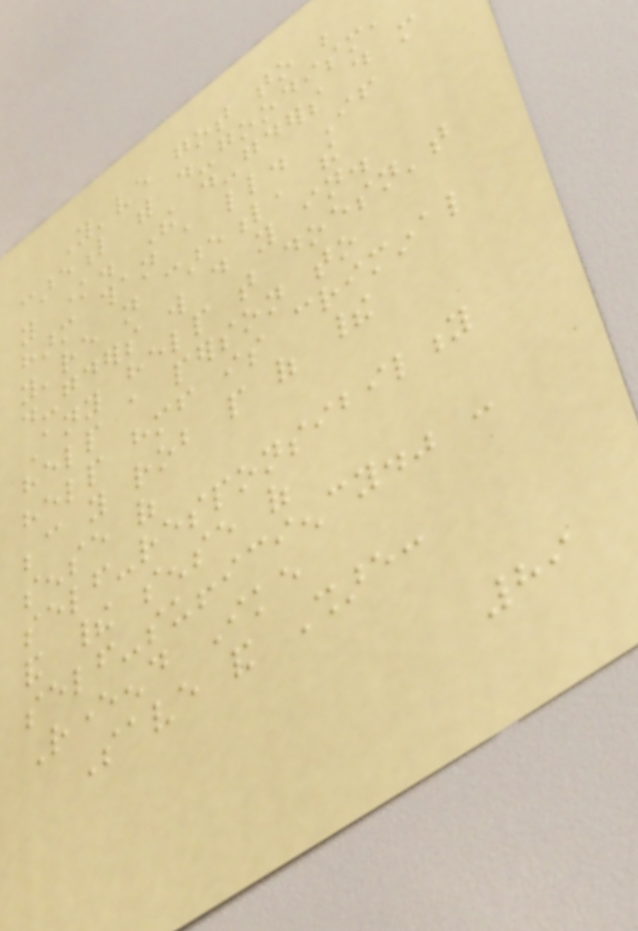You've got to be
careful with do-goodism,
you know. The do-gooders do more
harm than a little. If
you're not careful, the
do-gooders will do you in.
Any help that doesn't
help a person to
help himself is criminal
because you rob people of their
sense of
self-responsibility
and their sense of
self-sufficiency." -
Reverend Ike
Save and Share:
89
